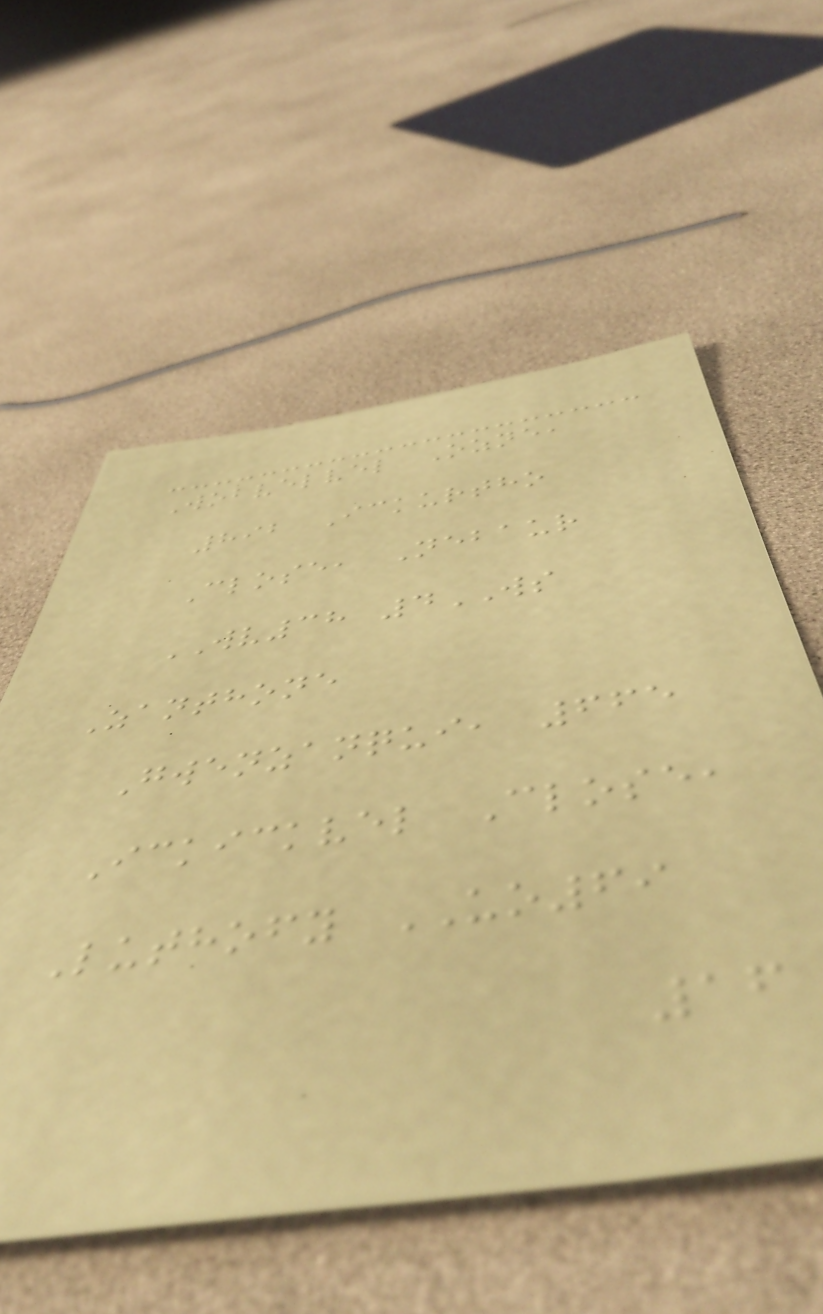Wobvelvel Ozne,
892 Ickurtho
Close, Nebaur
WV38 4WS
Zanthone
Gwenzanqui, 665
Ickickvel Close,
Luthofy UO69
16
